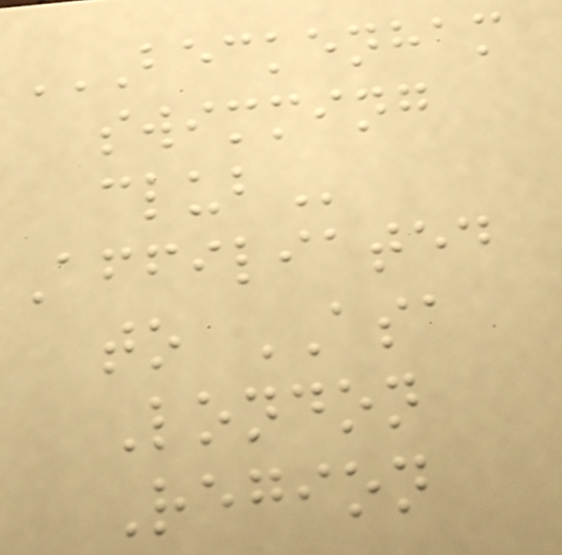BECKENHAM
SWIMMING
CLUB
Affiliated
to ASA
London
Region
